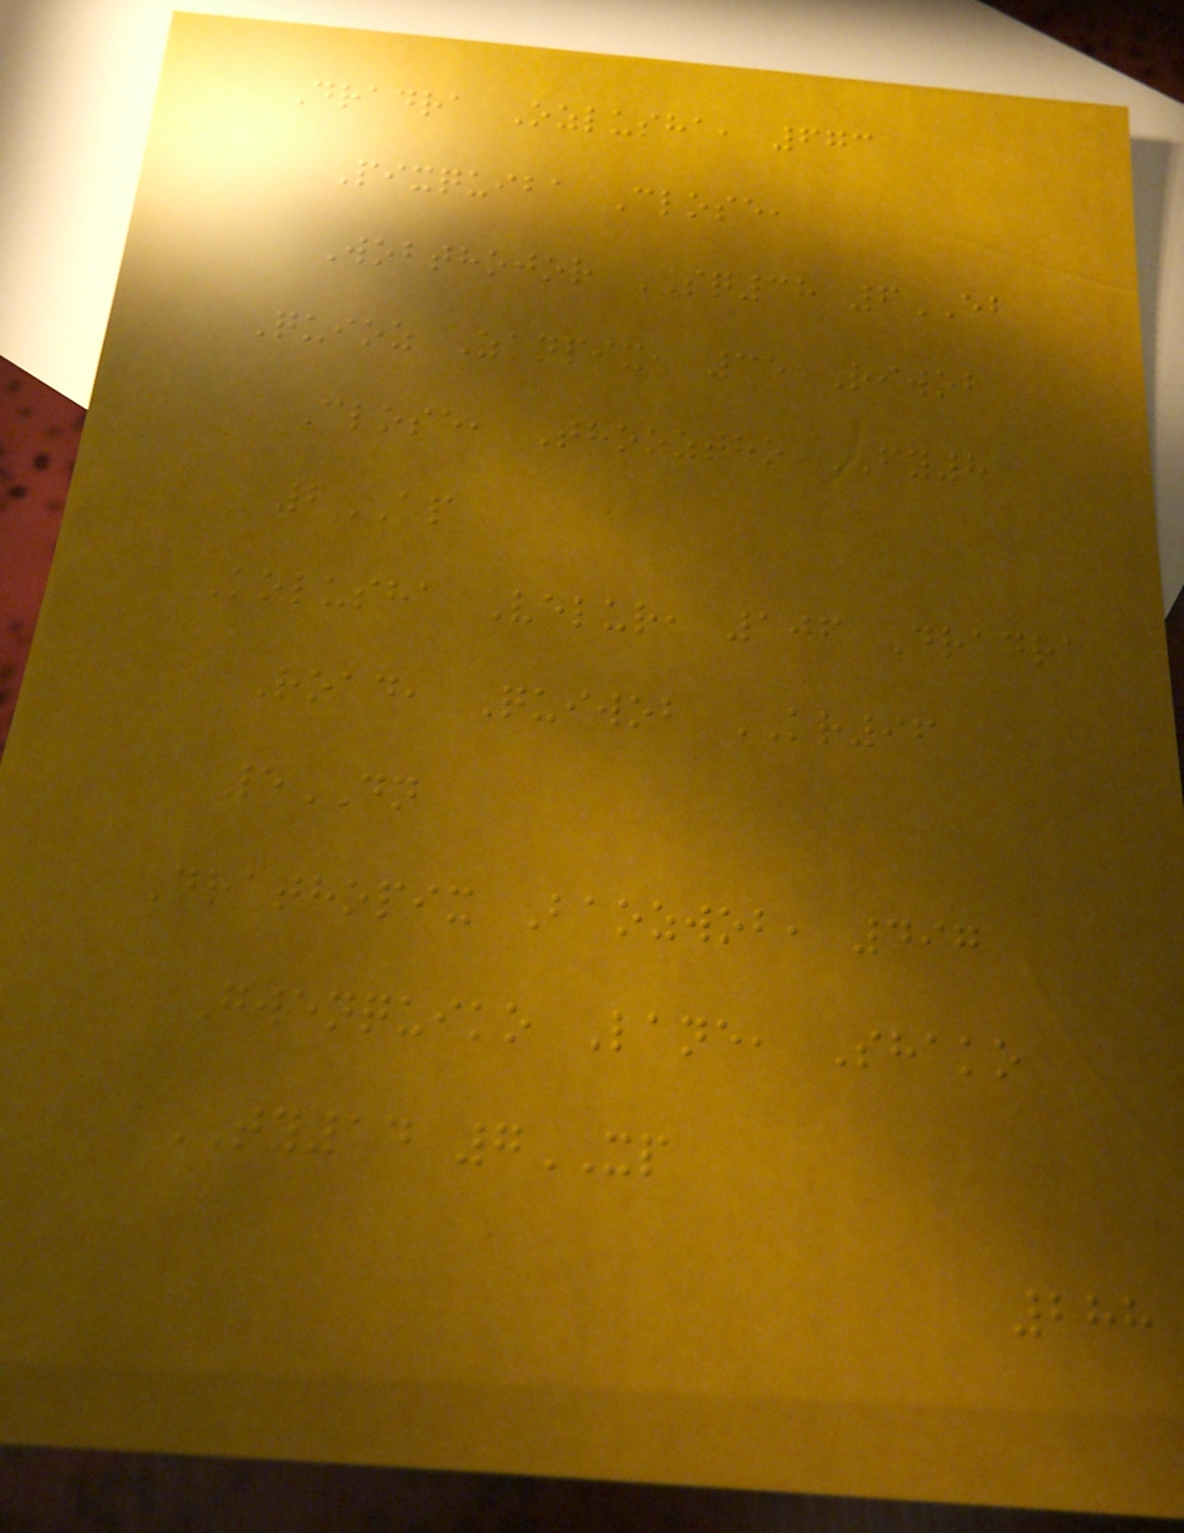Dradra Ozlusha, 673
Pixquiba Close,
Wobthojor SQ38 6EB
Quioz Zanpix, 35 Riwob
Close, Thooztho FY8
2AP
Kolusha Velur, 106 Dradra
Road, Quiwob KR96
5DN
Drathopix Baozwob, 497
Gwenquiko Lane, Shako
TY14 7XP
288
